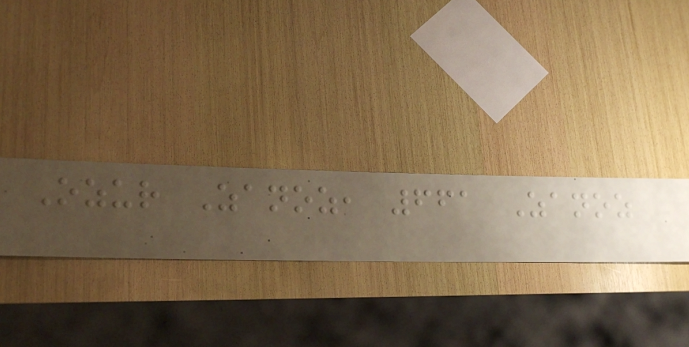Ozur Zanoz, 661 Zanoz
